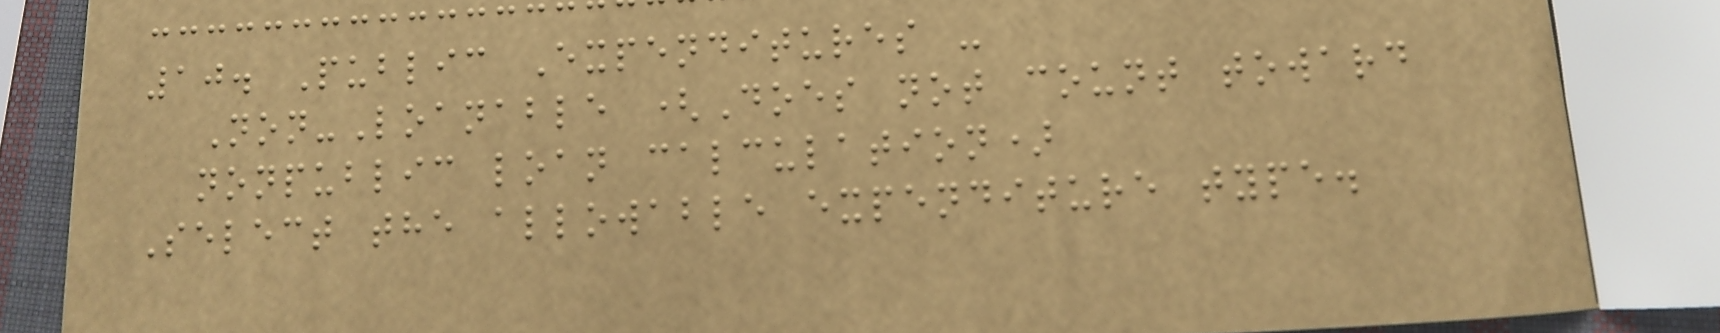10. Public Expenditures -
Non-Loanable (Does not count toward
nonpublic loan calculation)
Select the allowable expenditure type.
